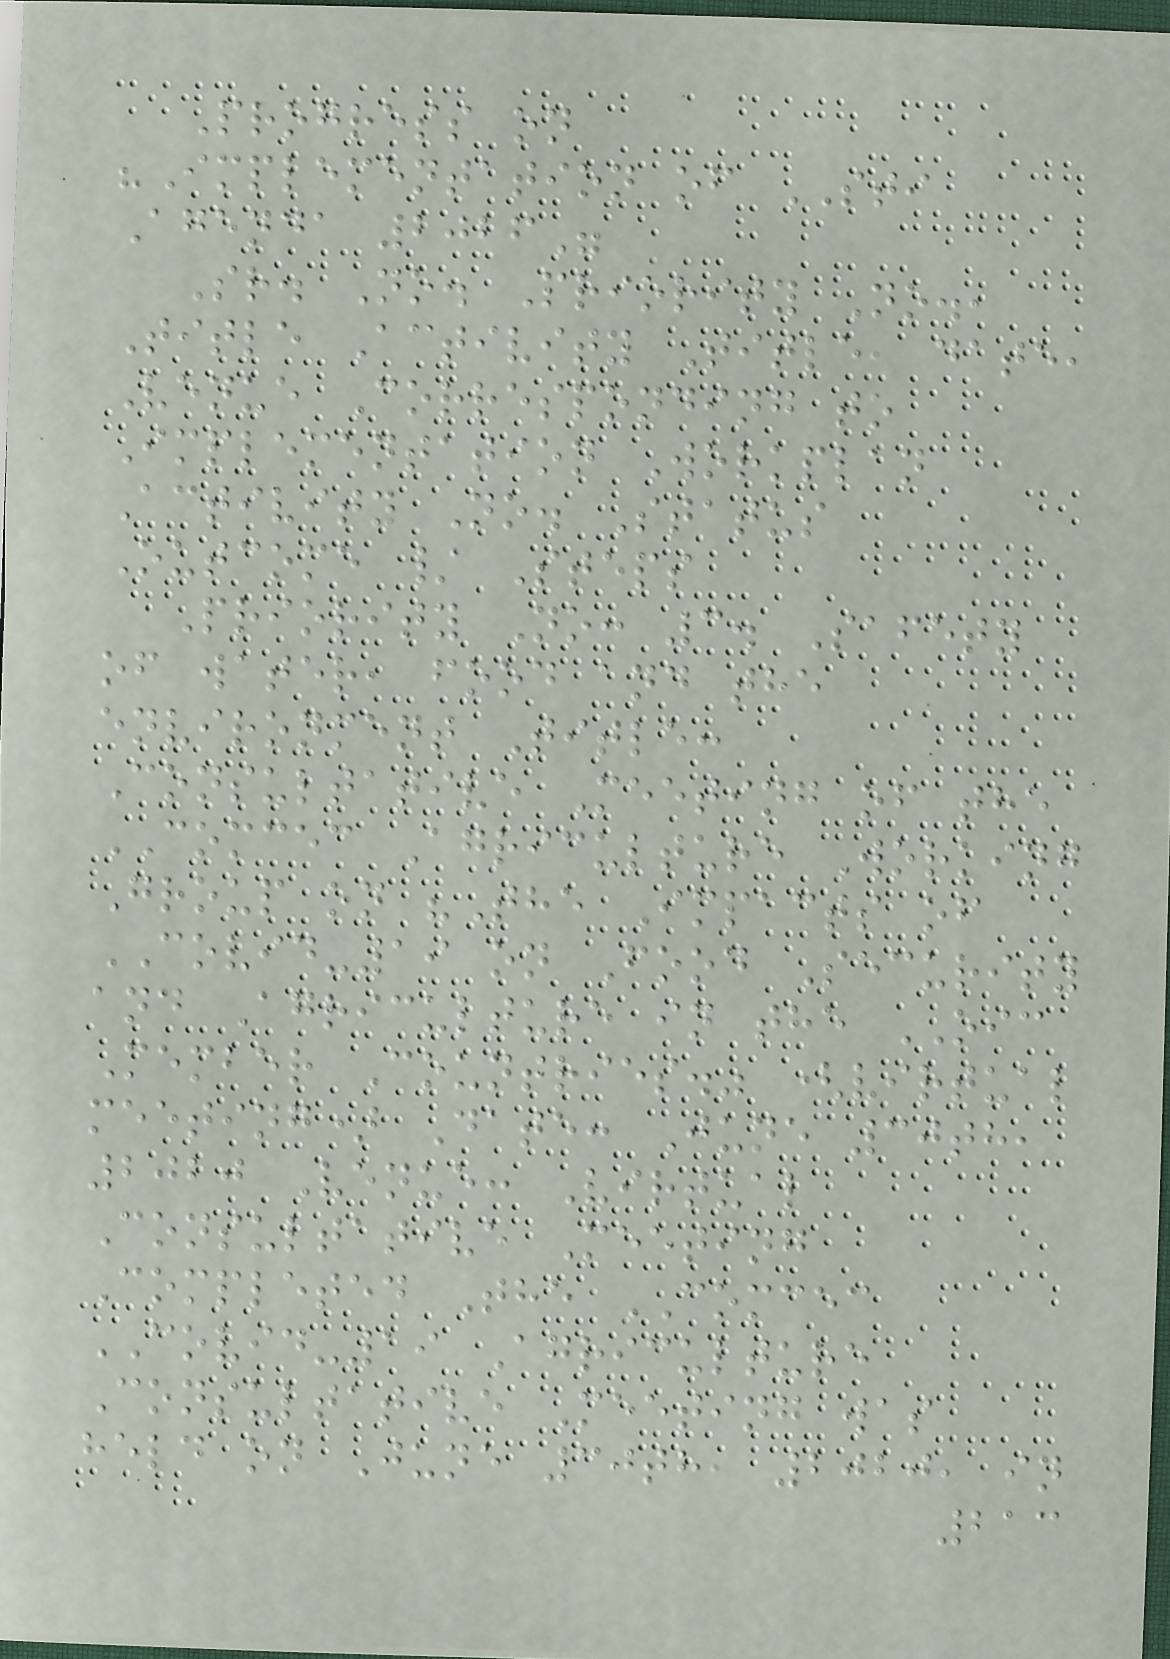Progress on
"Implementation of STI
Agenda 2026"
Sr. No. Priority No.,
Title Activity Title, date,
Venue Corresponding to
Implementation Workplan
Activity No. Status
Outcome / Steps
Priority No: 3. Safety
of water, food and the
environment Title:
Consultative Meeting of the
COMCEC Agriculture Working
Group on "The Impacts of
COVID-19 on Food Security
and Agriculture in the OIC
Member Countries." (virtual
meeting) Date: June 30th,
2020 Venue: Virtual
Consultative Meeting
Completed The COMCEC
COVID-19 Agriculture
Consultative Meeting was
held on June 30th, 2020, in
213
